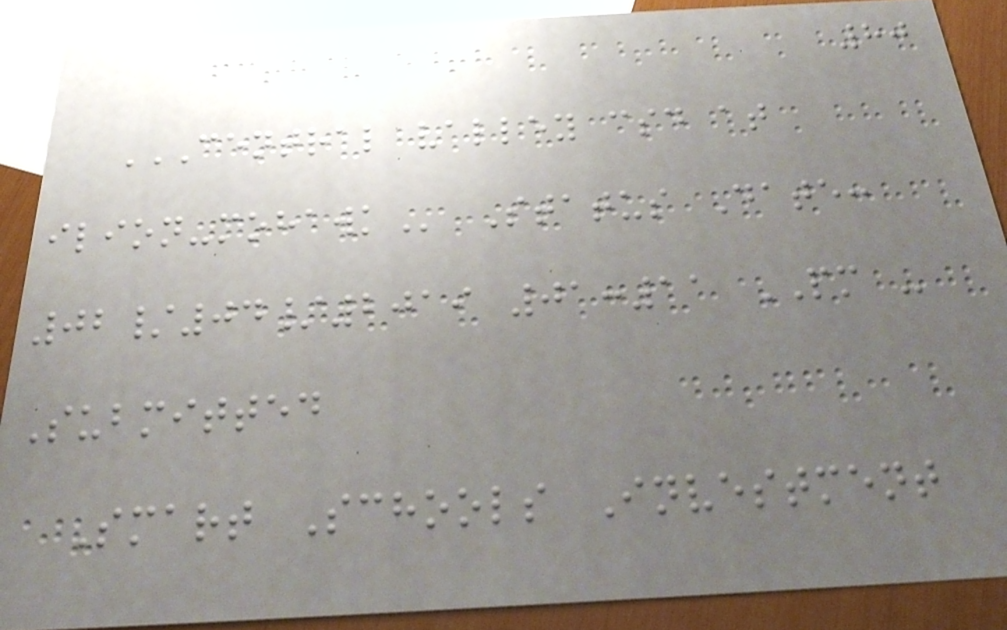80
CENTRAL VALLEY CSD AT
ILION-MOHAWK Status Date:
02/04/2019 01:11 PM -
Submitted
Smart Schools Investment
